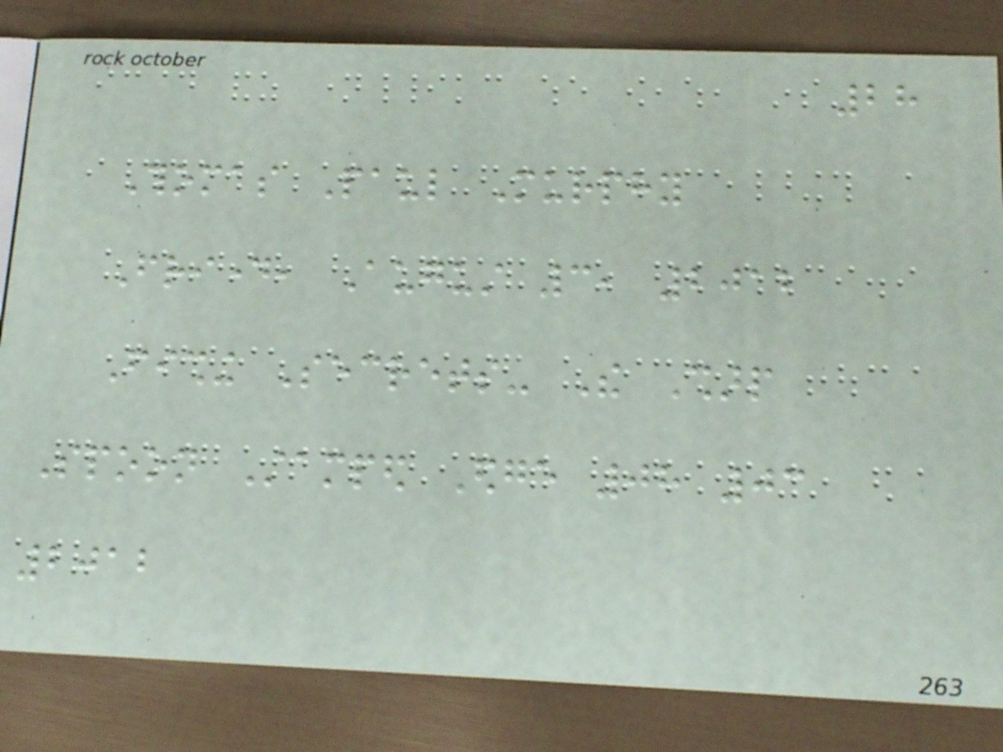28
Thomas Paul Murphy
Friday, August 3, 2012
Fishing Secrets- The Sharp
Spoon Stamped Edge 08 03
2012
